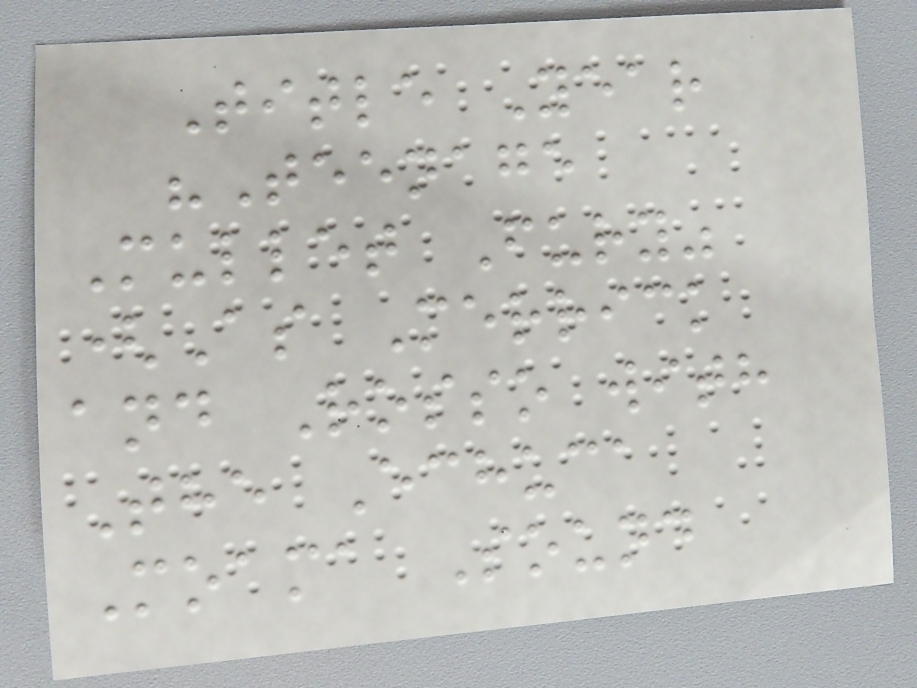Title Year
"Teenage
Mullet Fury"
(As Merrick
and Rosso with
The Echuca
Moama Sound
